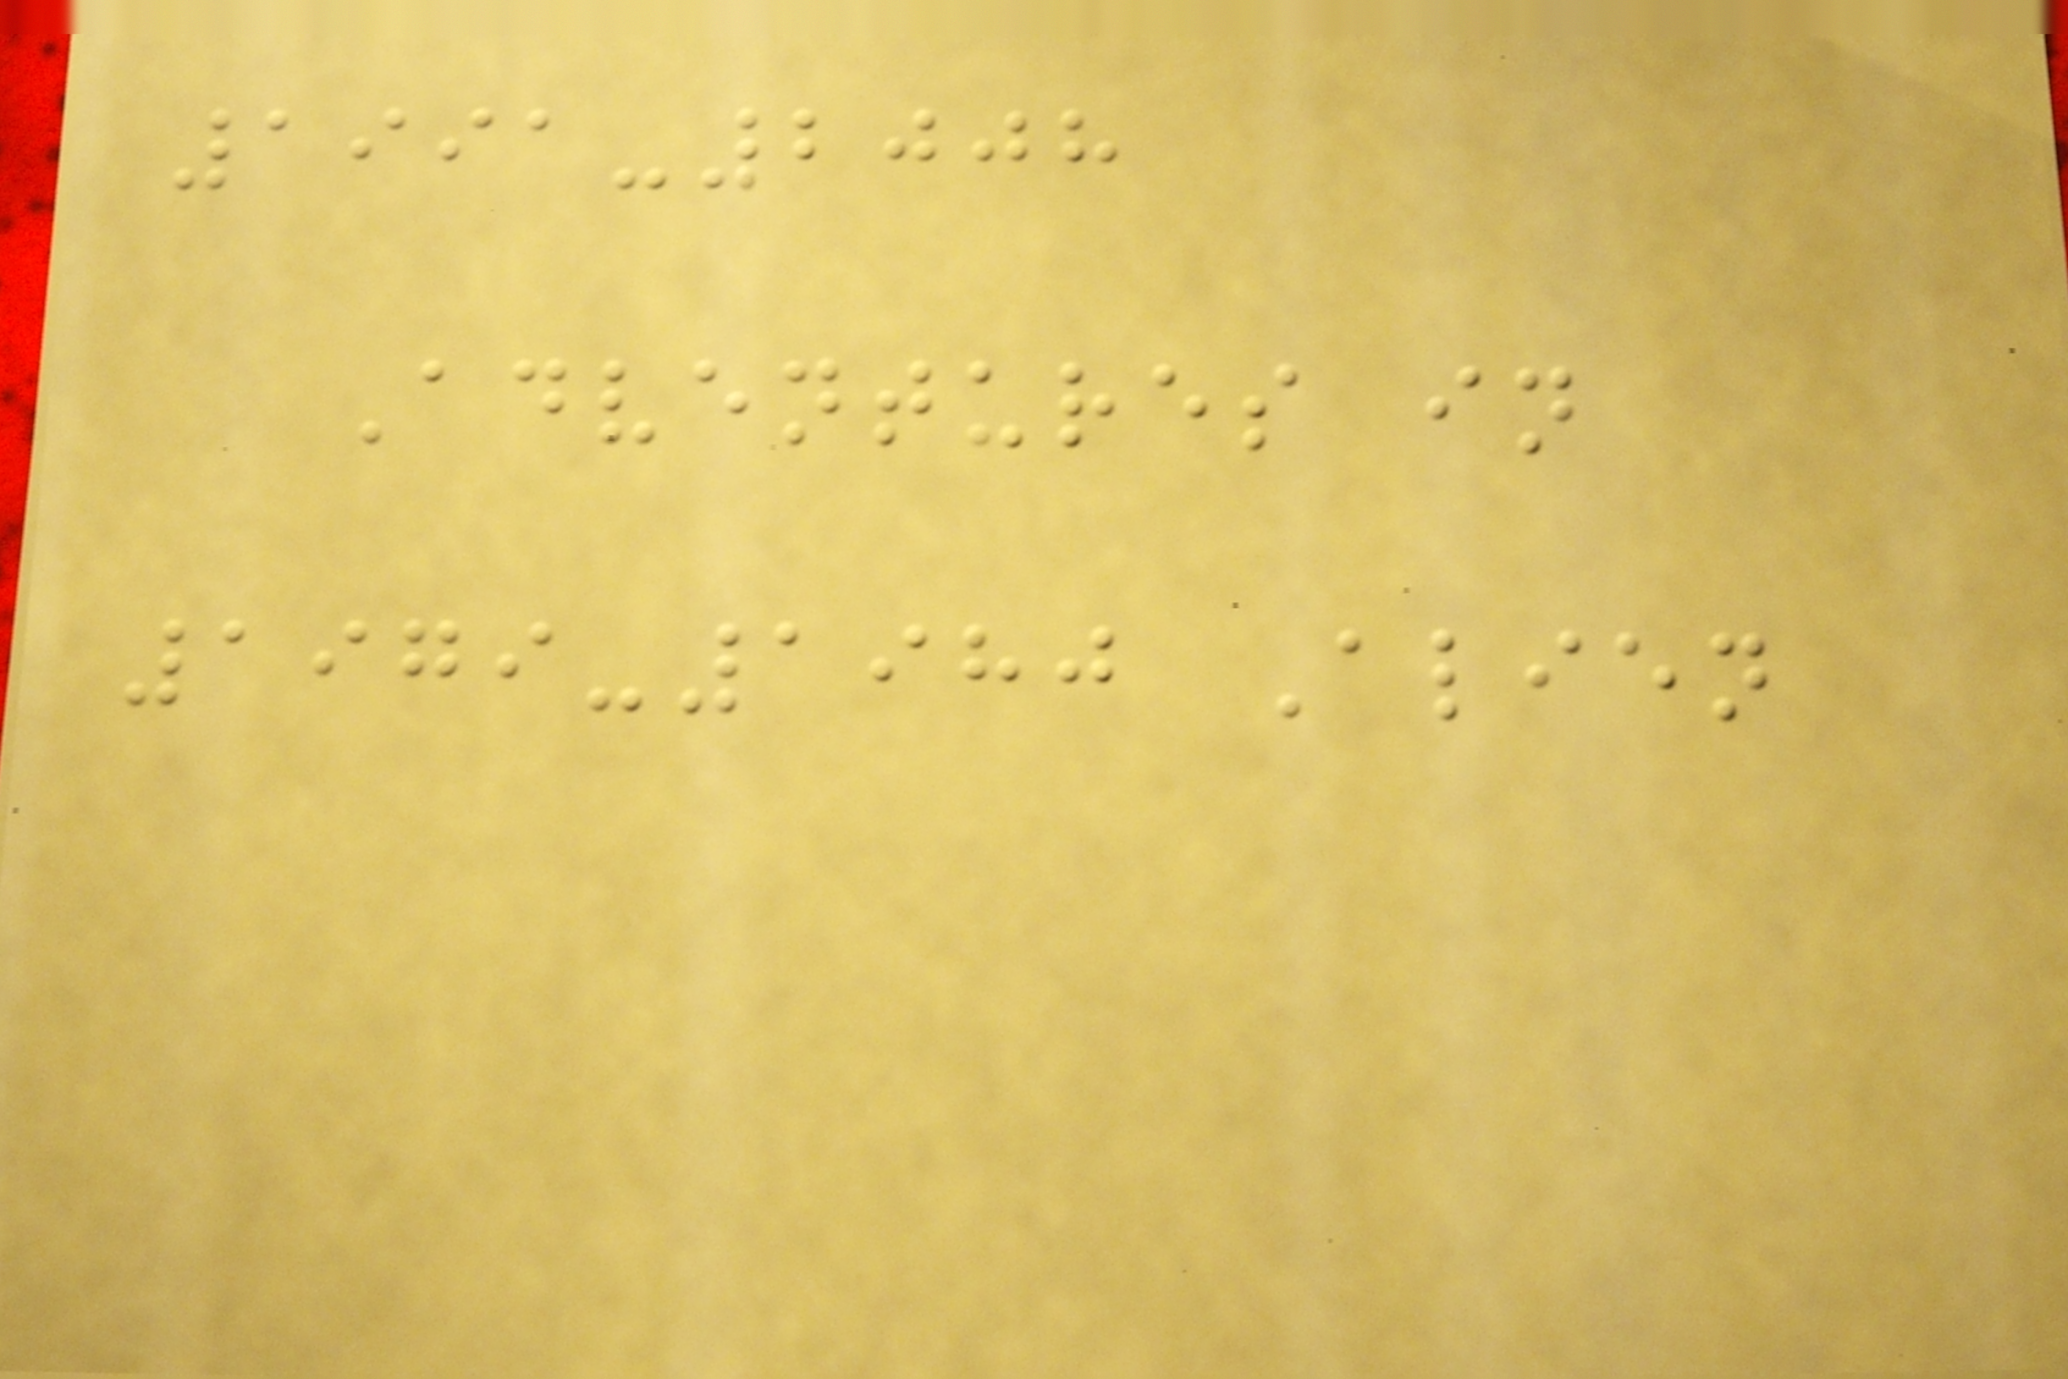1991-2008
Adventures in
1979-1980 Alien
